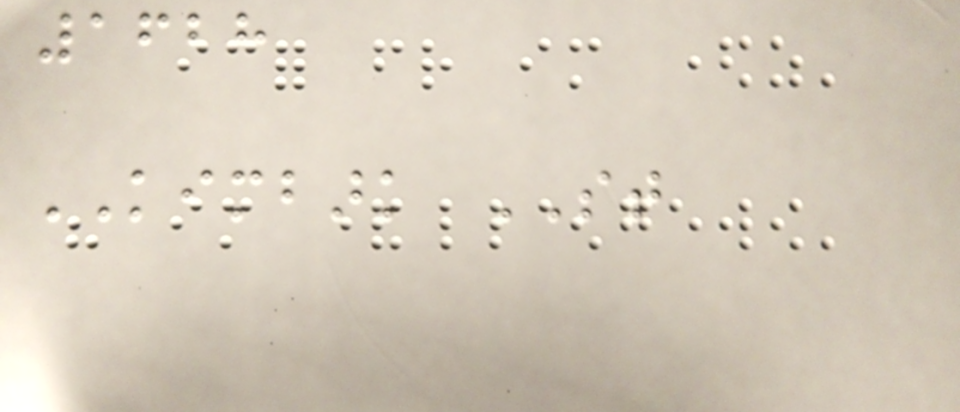1628
KIMBARK ST
